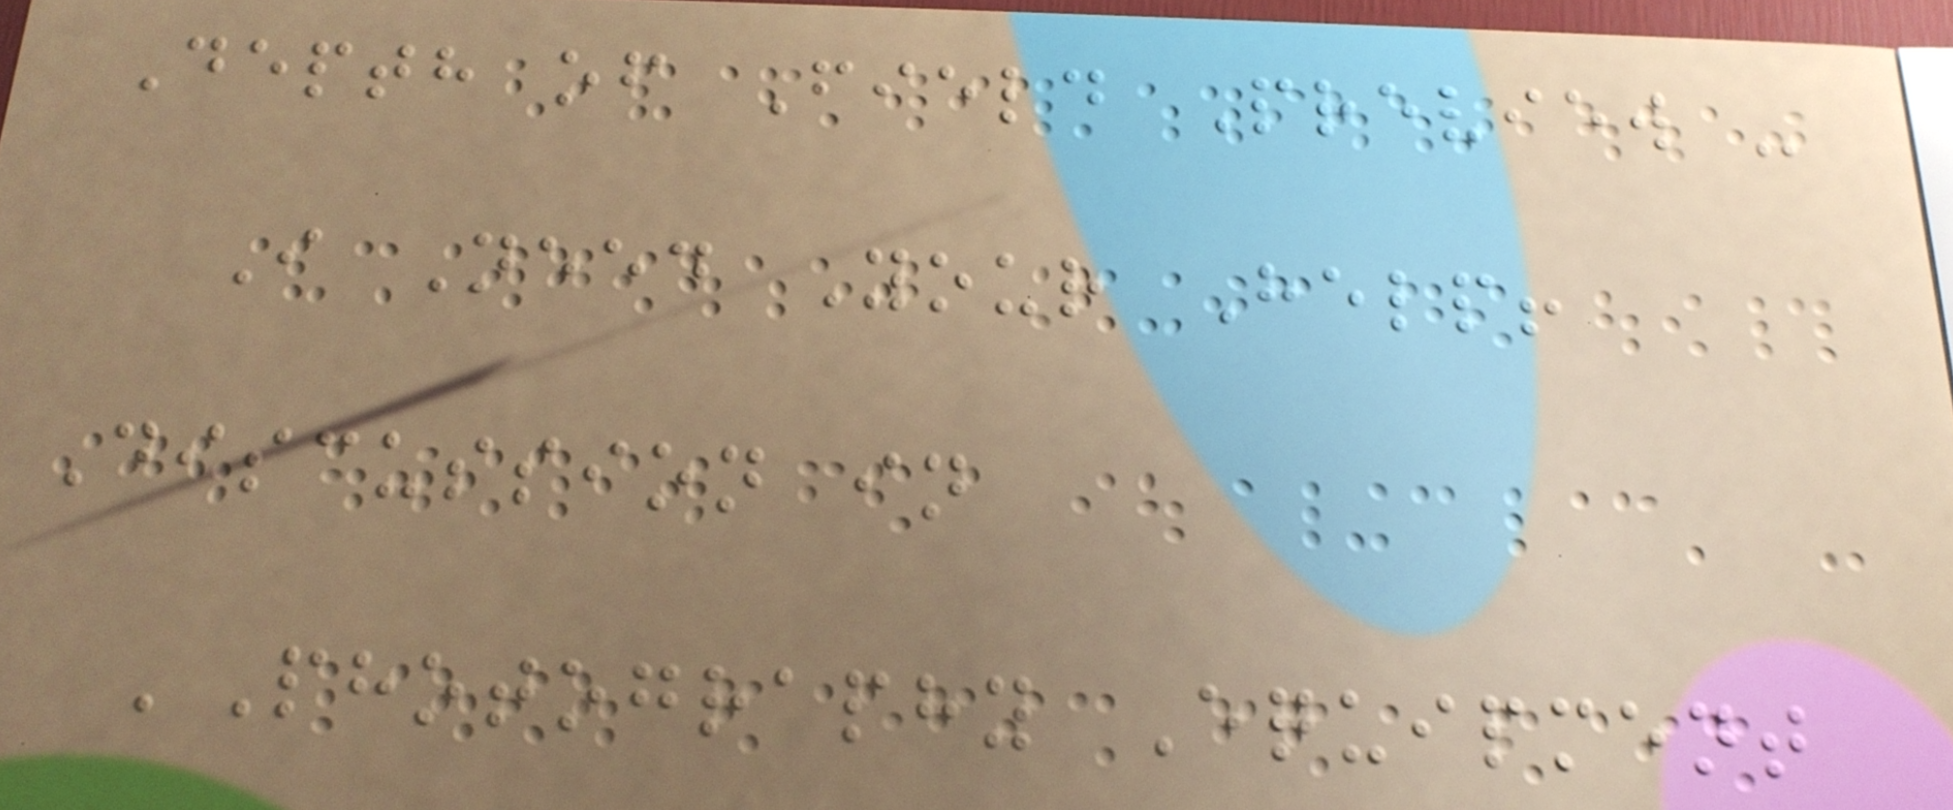Depth of Field Preview -
I Need Your Help!
Discussion in
'Photography Equipment
